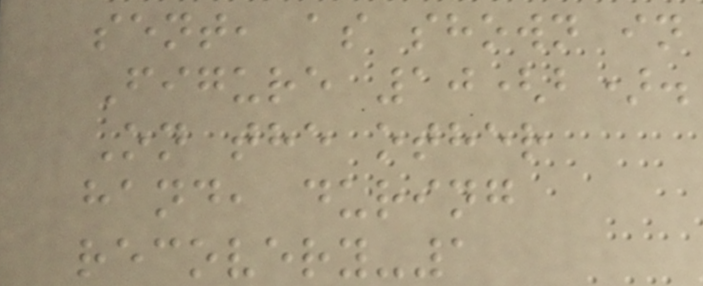sent, as shown in
Figure 10(b).
On the other
hand, during
recovery-1
